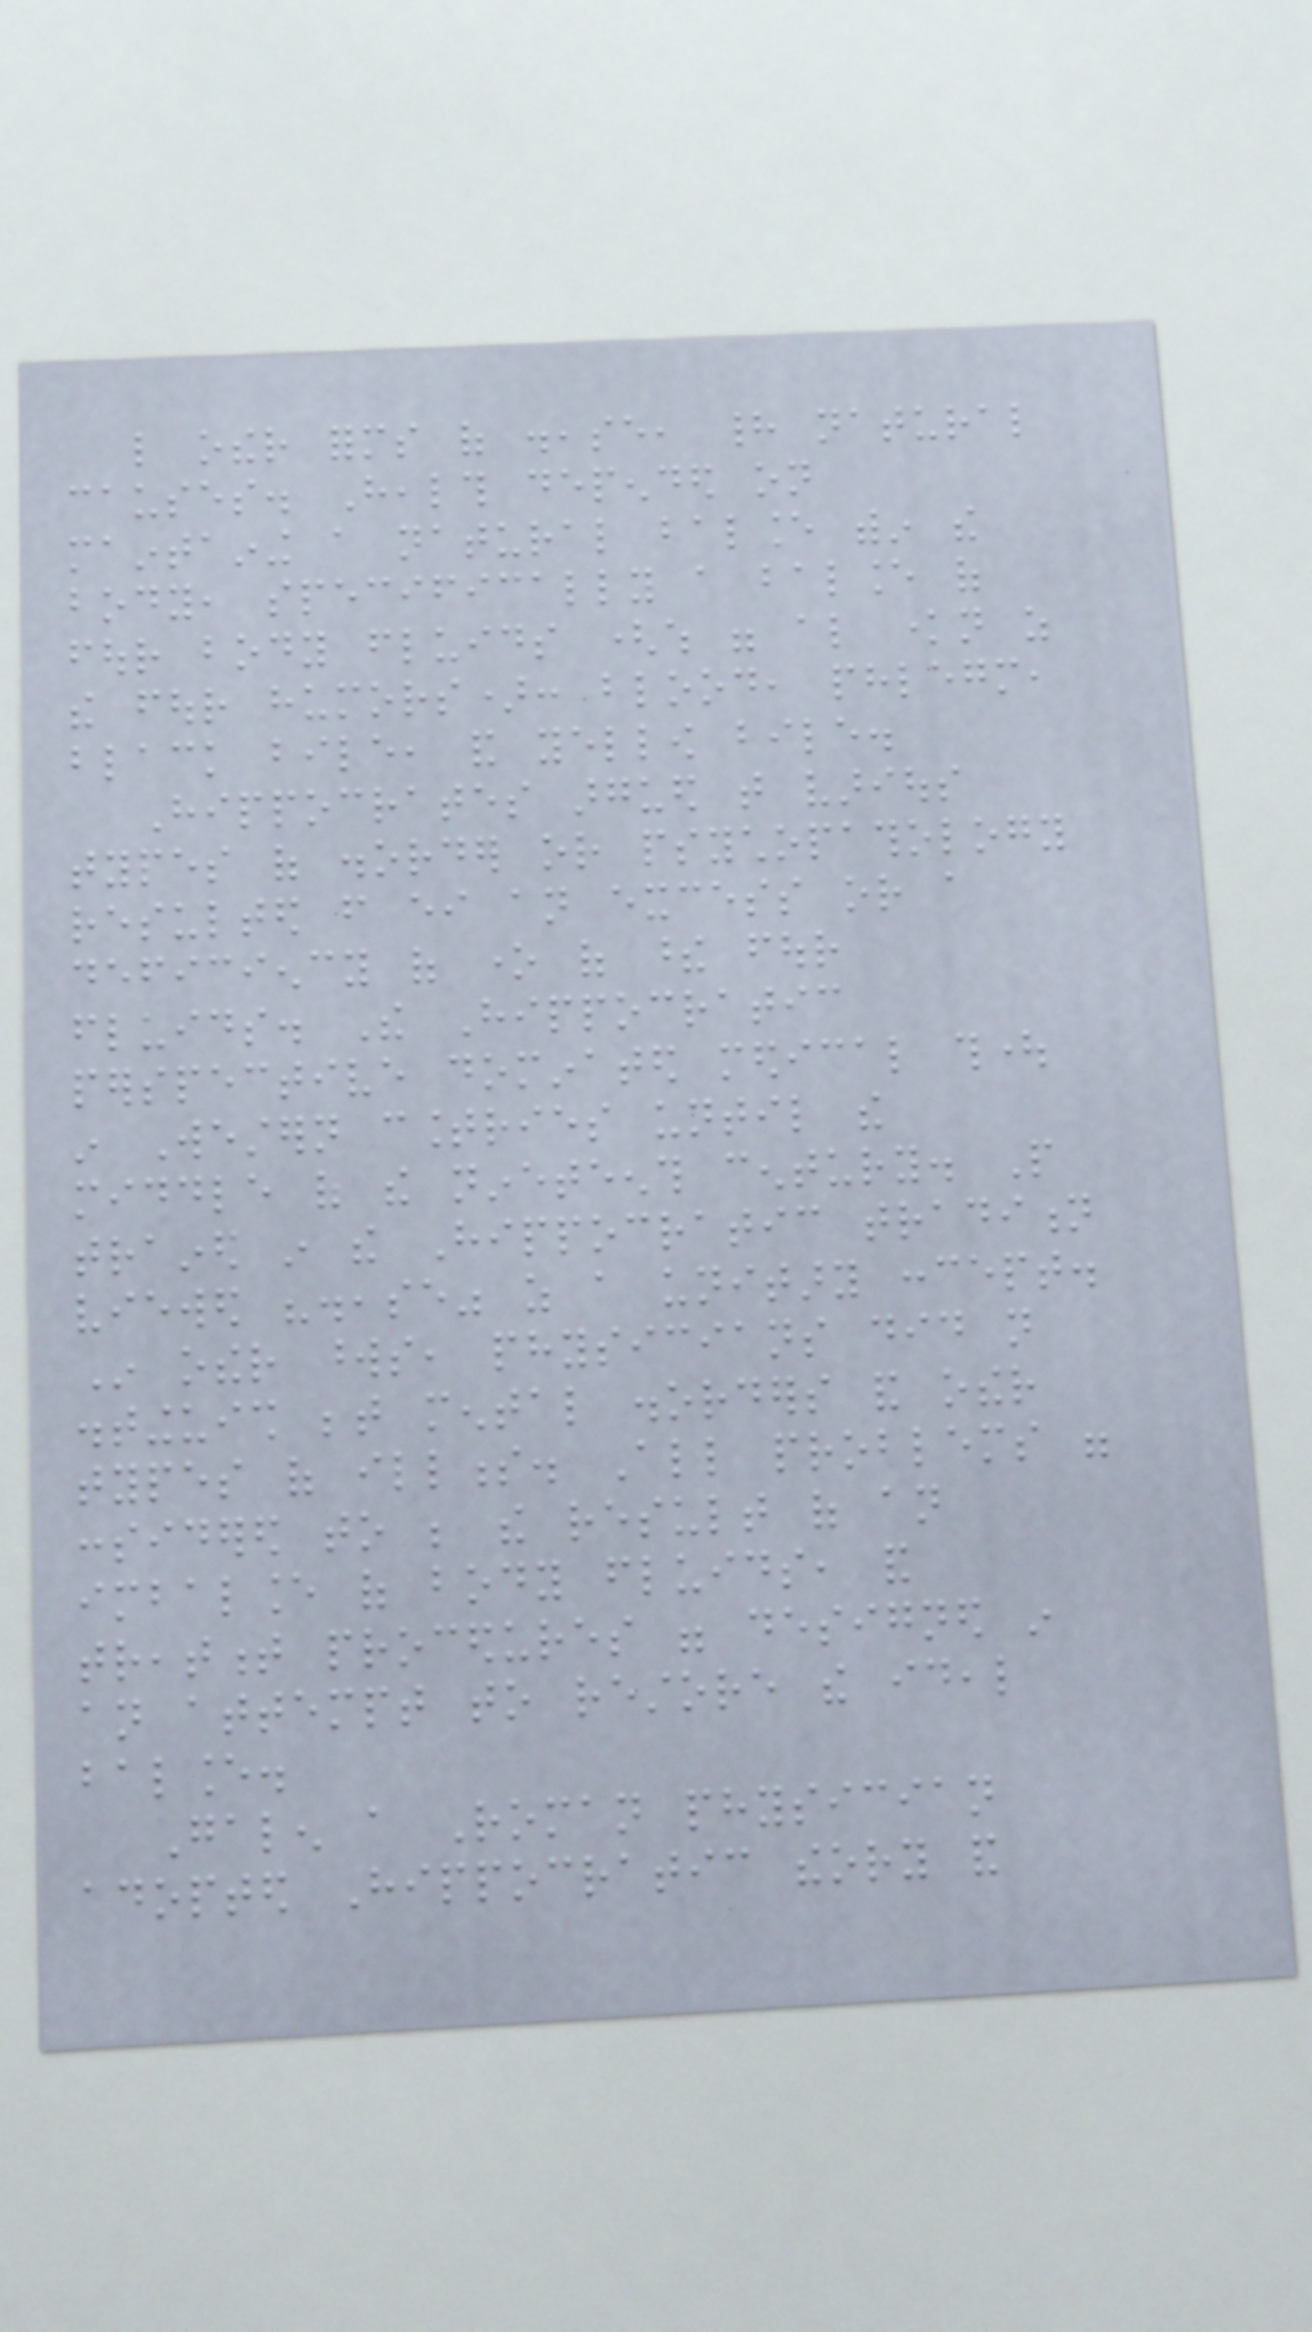like other forms of disease, had natural
causes. Health depended on
maintaining a natural balance within the
body, specifically a balance of
four body fluids (which were also known as
the four humors): blood, phlegm,
black bile, and yellow bile.
Hippocrates argued that various
types of disorder or psychopathology
resulted from either an excess or a
deficiency of one of these four
fluids. The Hippocratic
perspective dominated medical thought
in Western countries until the
middle of the nineteenth century. People
trained in the Hippocratic tradition
viewed "disease" as a unitary concept.
In other words, physicians did not
distinguish between mental disorders and other
types of illness. All problems were
considered to be the result of an
imbalance of body fluids, and
treatment procedures were designed in
an attempt to restore the ideal
balance.
Galen a Roman physician
adopted Hippocratic theory and
